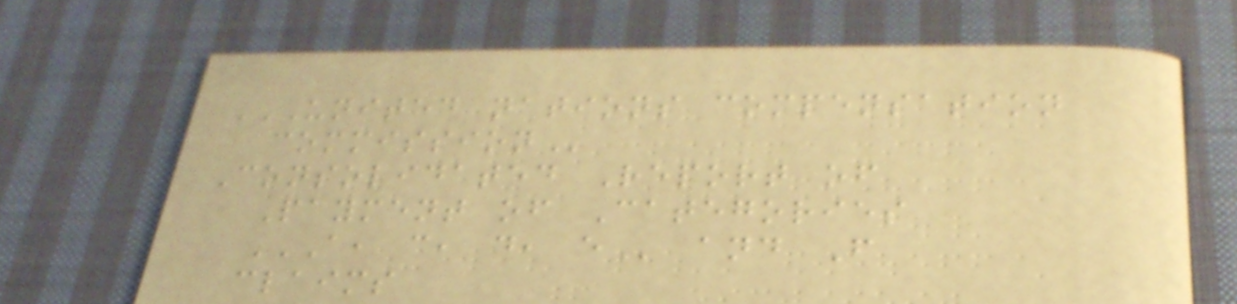UNITED NATIONS COMPENSATION
COMMISSION
Consolidated Report of
Payment of Categories
A, C, D, E and F
claims
